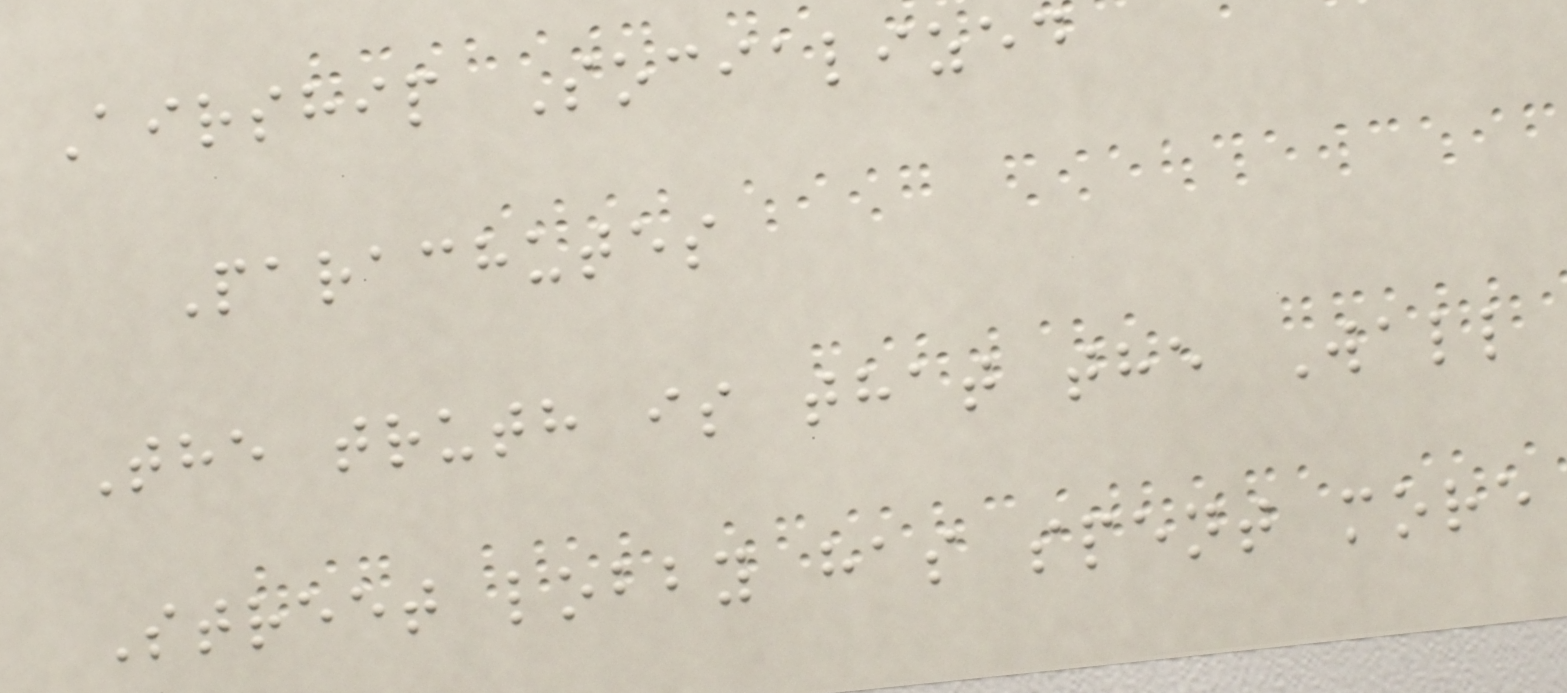Airship Socialized
Parachutes
The truth is that the Wall
Street lobby has spent more
